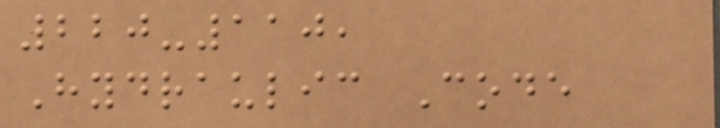220-110,
Hydraulic Code
